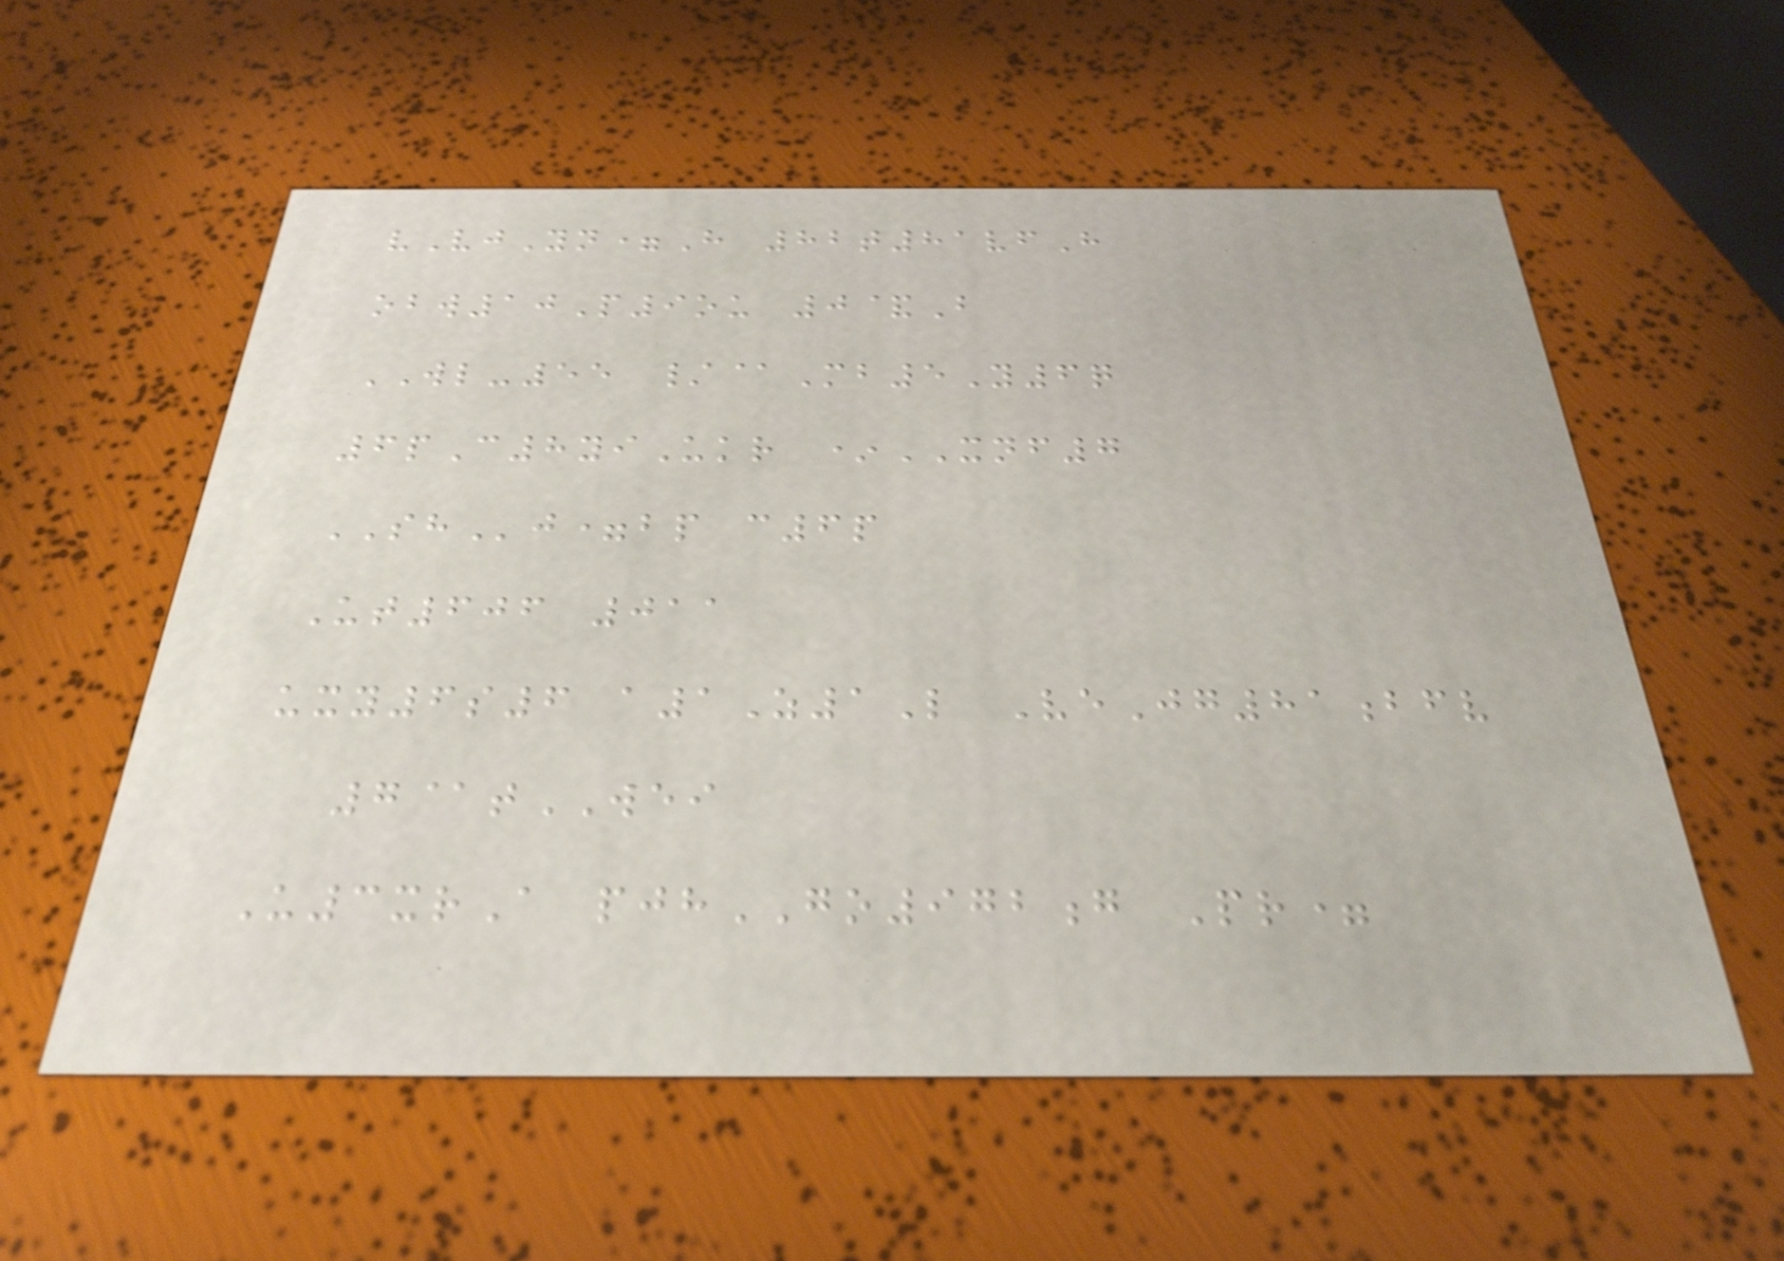vVjYn=H 82t81vfH
obw10P9ou 0&B
WL-55 /@Mb5Y6q
6pC8yiUkr *XNF7
SHj=bp c6p
Ut606 011
uxy6s6 a1Z1L VeJg81bfv
7@tWEI
U3xrA pjhGO972g Pr=
